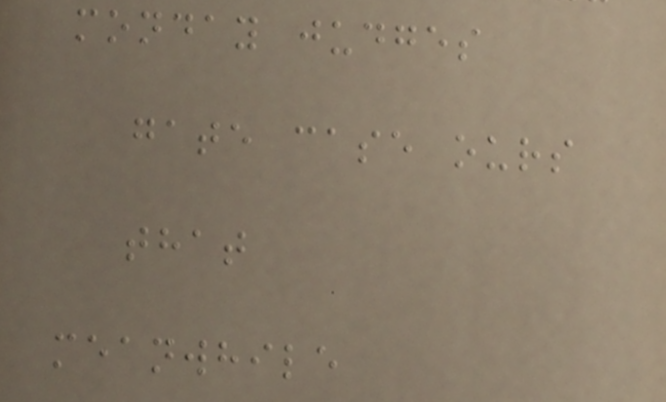monday judges
gate case ours
that
meanwhile
